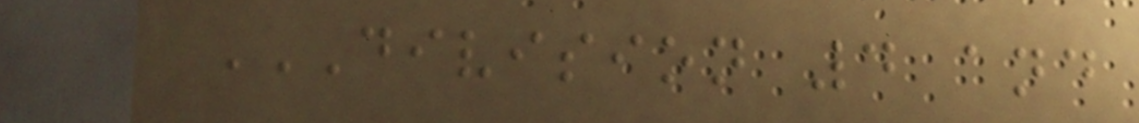DIVISION 4 AND
